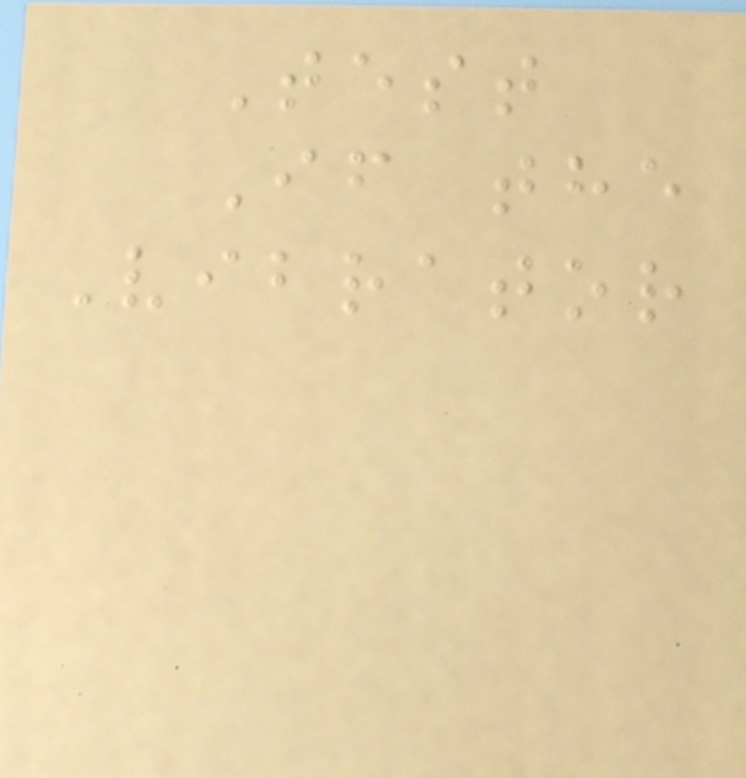Test
If the
Vibrator
